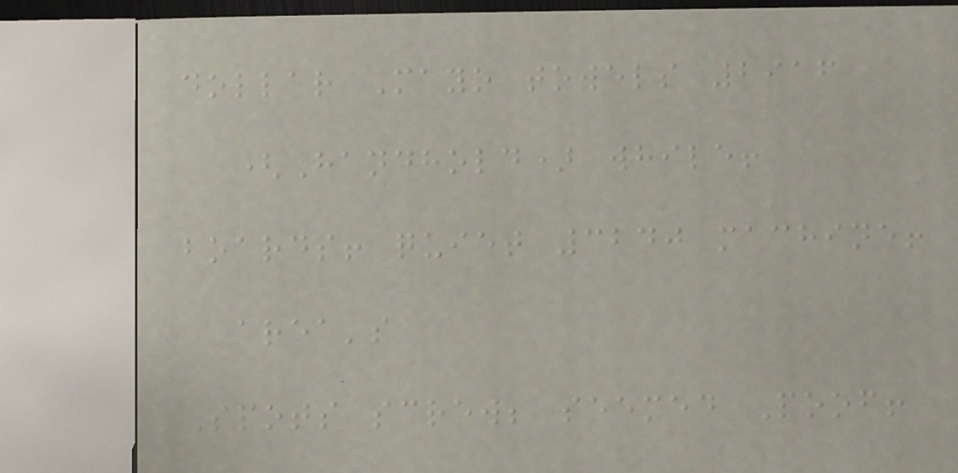dollar Mayo towels 2916
(Handhold) while!
boards! quiet 3240 machine!
area's
Spots screw; seemed Poof!
